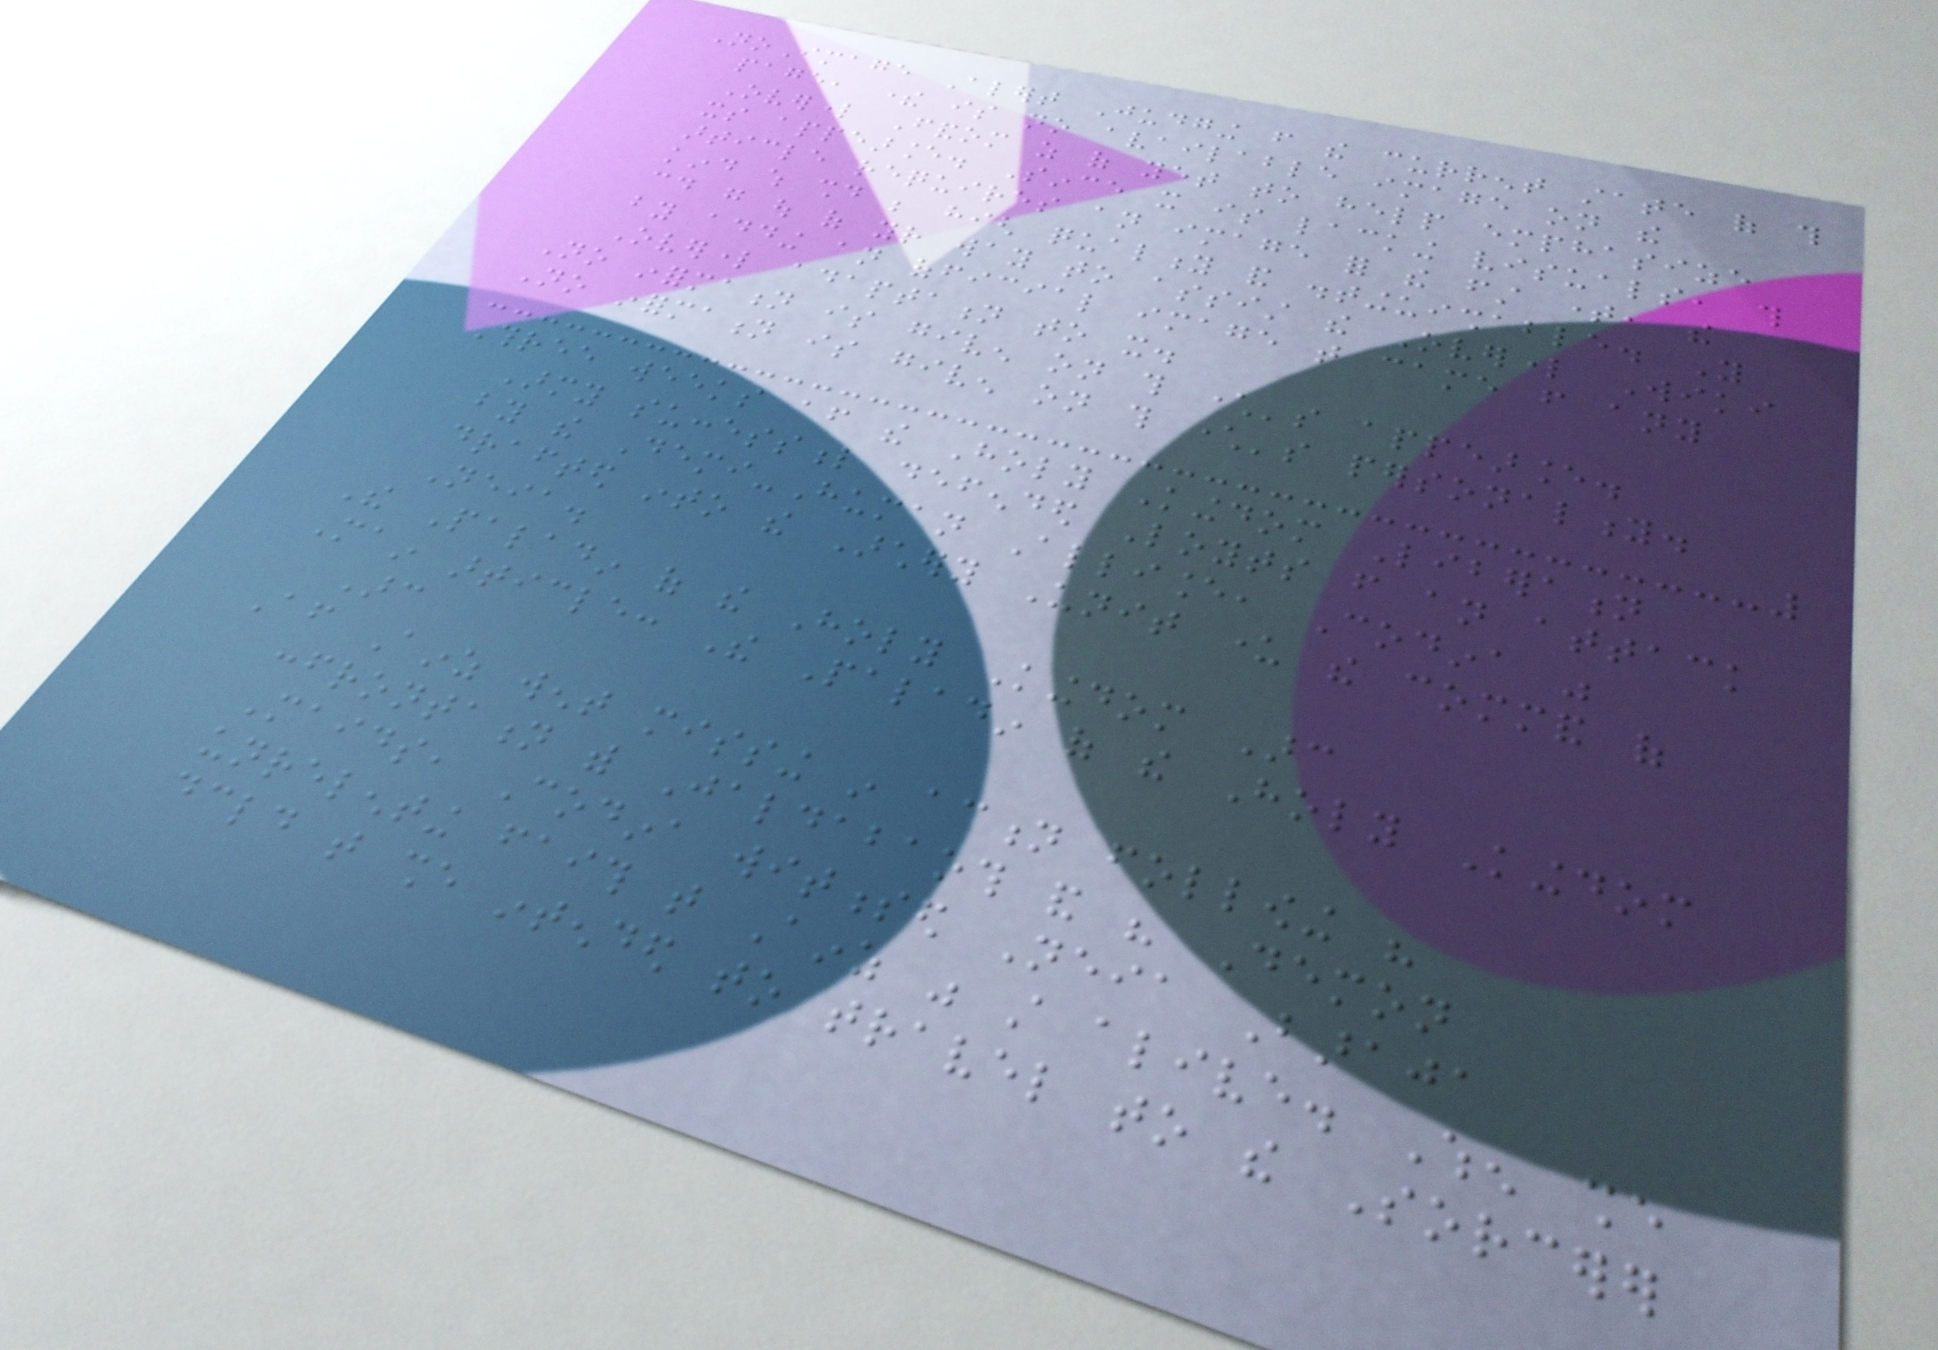NoImage Alert Judging from the current state of this
page, there is no available image on the
Overlord Fandom as of yet to help emphasize
its appearance. Since it is lacking visuals, this
article requires an image for the first time, the
kind which should be high quality and distinguishable. You
could go out of your way to assist the Overlord Wiki
by adding an official image that came from any
Overlord adaptation to it.
No information is given on this character's appearance.
No information is given on this character's personality.
Three weeks after the Holy Kingdom Liberation
Army successful defended Loyts from an attack
by the Demi-Human Alliance, Codina was
drafted into the Archery Unit under the command of
Neia.
The Paladin of the Holy Kingdom Arc
Main article: The Paladin of the Holy Kingdom
Arc
After Ainz went missing in action following his
confrontation with Jaldabaoth and his Demon
Maids, Codina witnessed Neia Baraja
unrelenting faith that Ainz was still alive. When she
declared that she intended to travel to the Sorcerer
